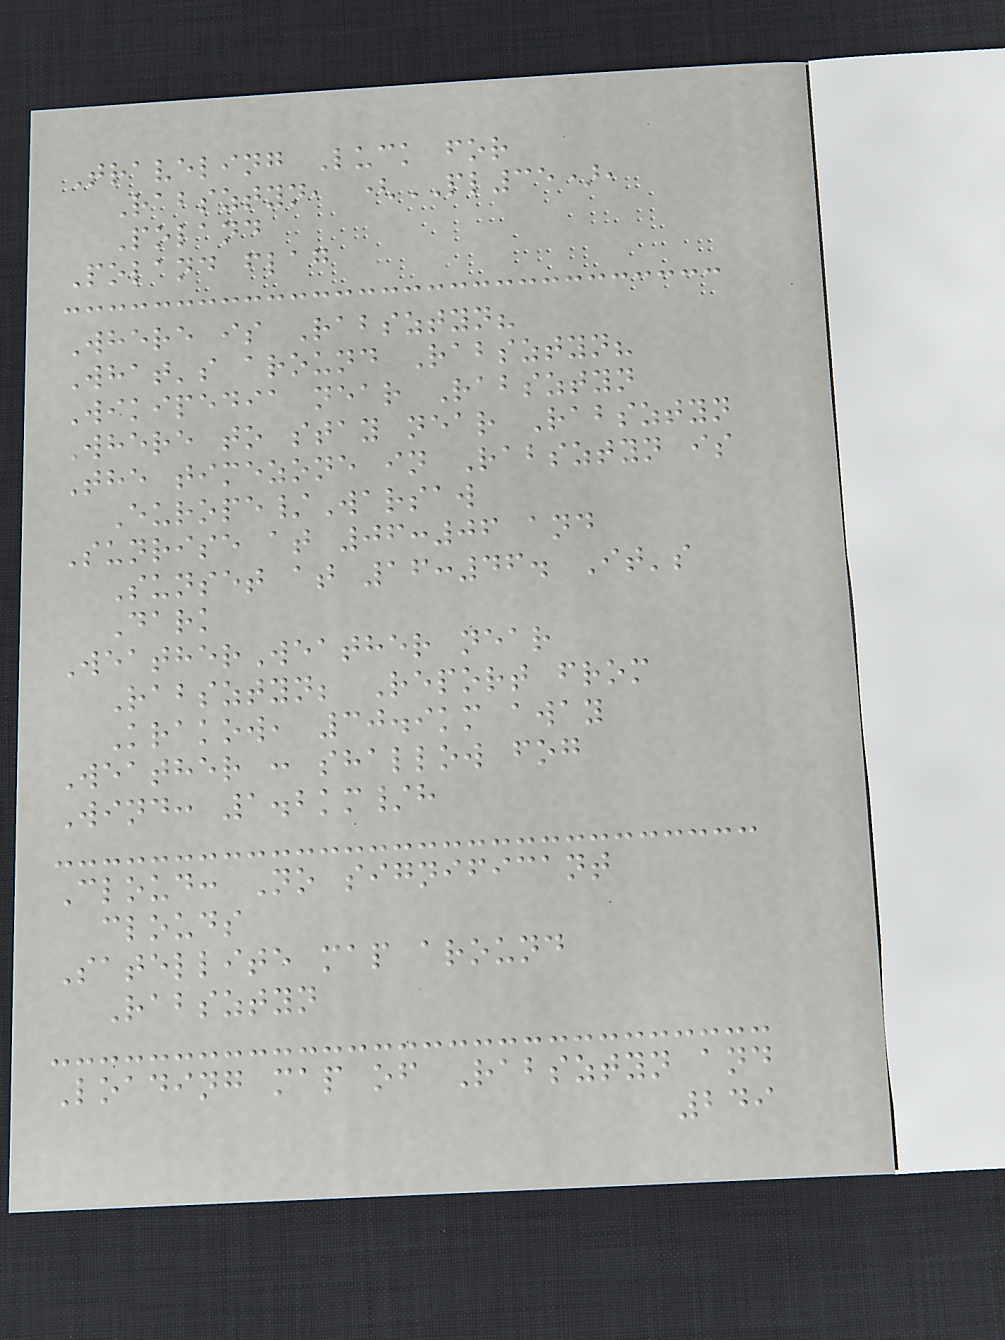Traveling Luck for
Rabsztyn, (PL35),
Poland
Poland flag
Where is Rabsztyn?
What's around Rabsztyn?
Wikipedia near Rabsztyn
Where to stay near Rabsztyn
The timezone in Rabsztyn is
Europe/Warsaw
Sunrise at 06:06 and
Sunset at 16:46. It's
Dark
WeatherWeather near
Rabsztyn; Report from
Krakow, 30.9km away
Weather : shallow fog
Wind: 1.2km/h
Cloud: No significant
clouds
Satellite map around
Rabsztyn
Loading map of Rabsztyn and
249
